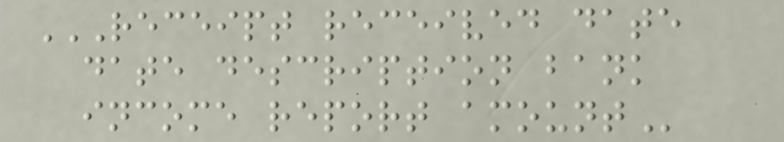RECEIPT RECEIVED DATE
DATE DESCRIPTION BANK
INCOME REPORT AMOUNT
